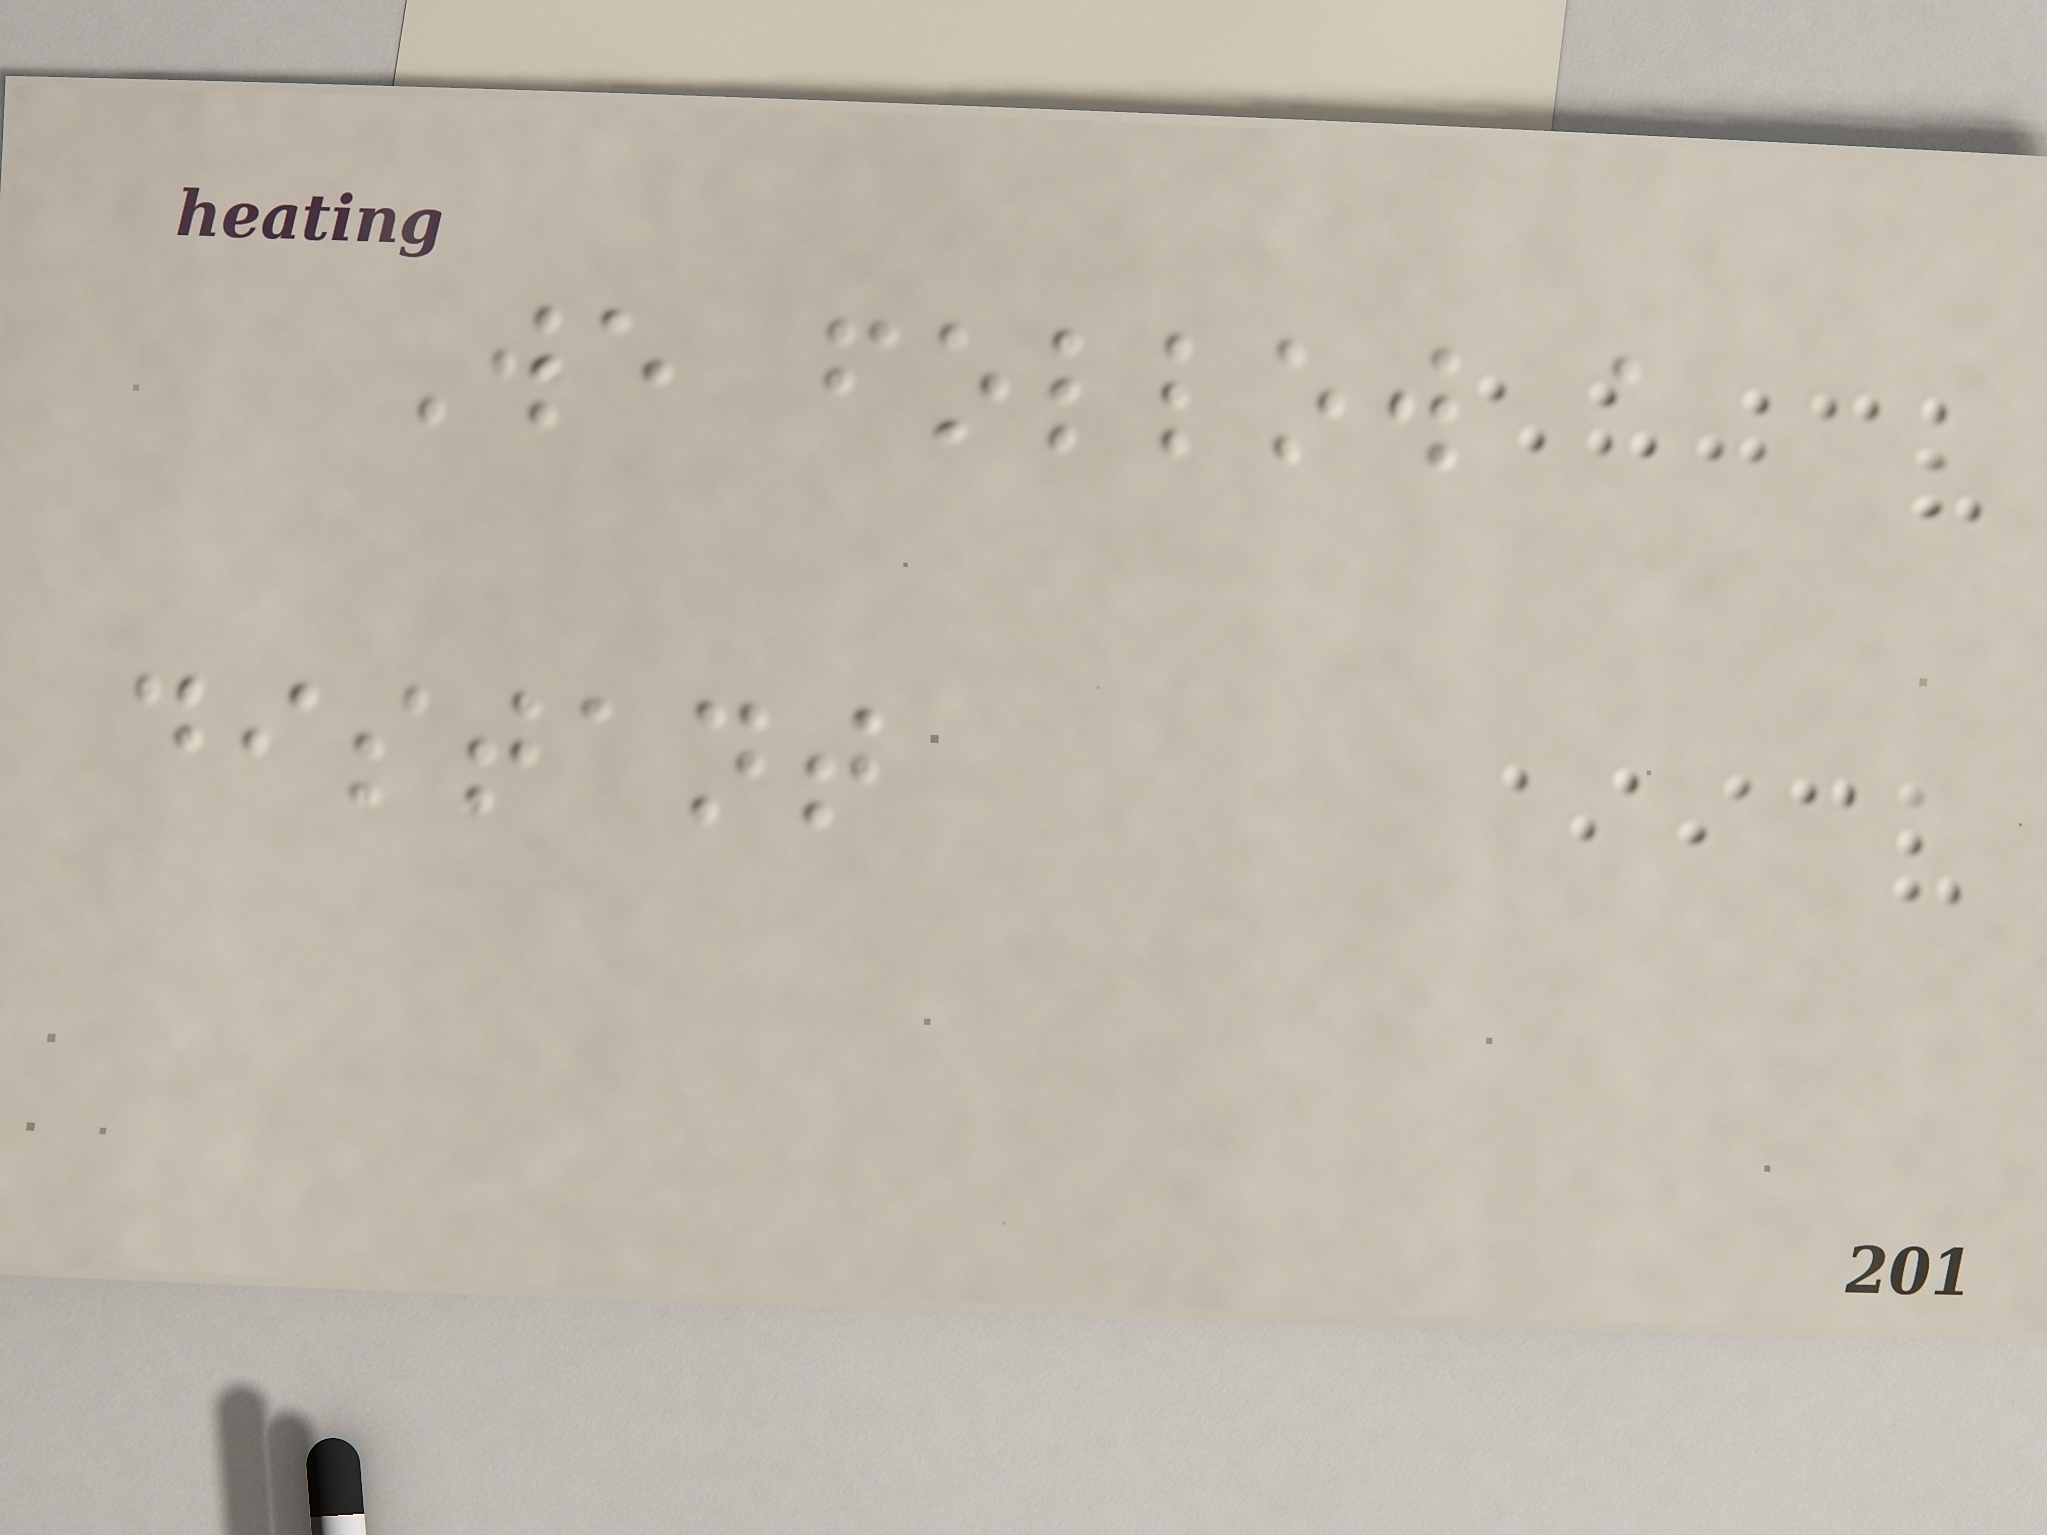We follow a
distant
